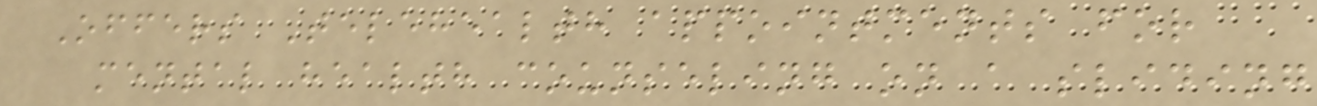Offers Telehealth appointments for
mental health counseling on a sliding
